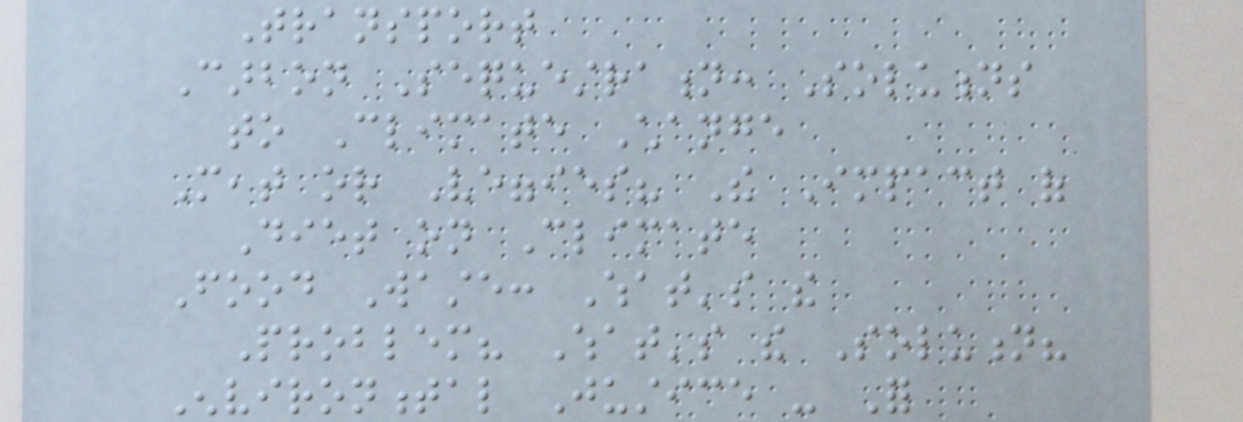Transport
Carbon Sequestration: Solutions
to Climate Change
Meat or Veggies? The Impact of
Diet on Climate
Food Waste: What's the
Problem? What's the Solution?
Environmental Justice - For
